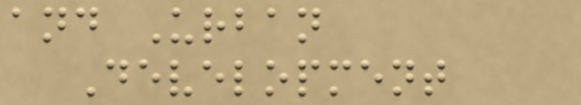and Urban
Development
